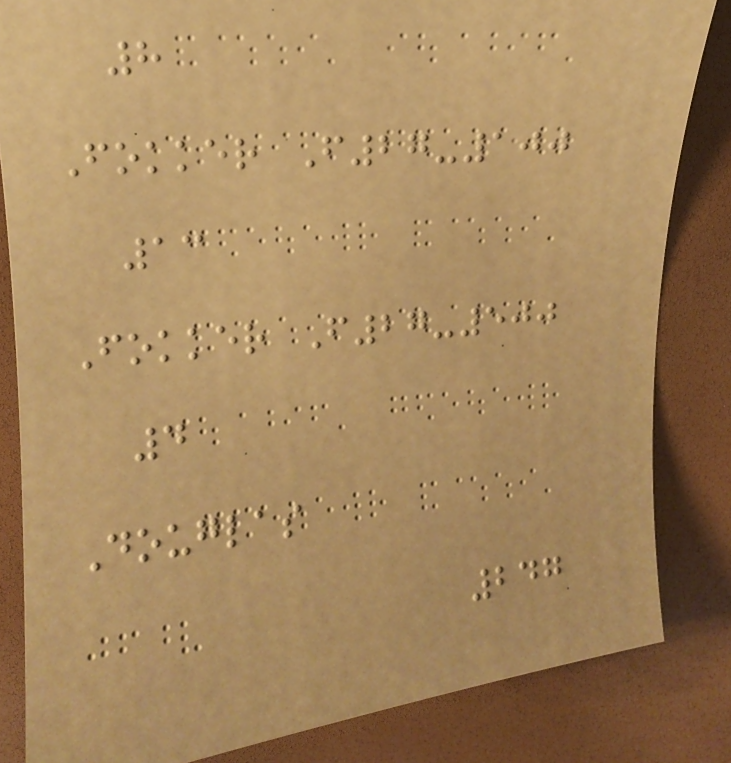8
Fokker F27-100
13
Fokker F27-500
4
Douglas
247
